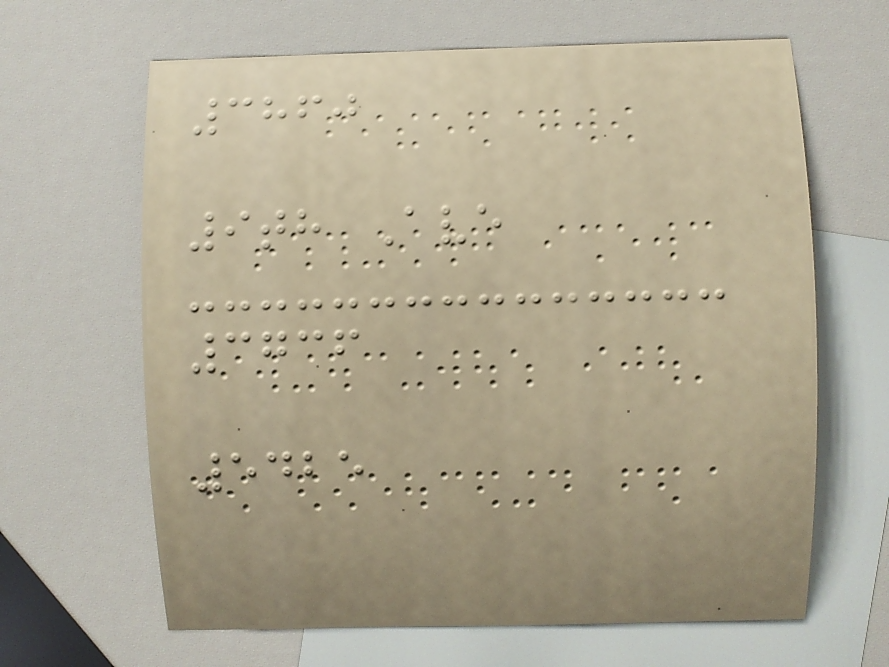3860
9th Ave
3736
5425
